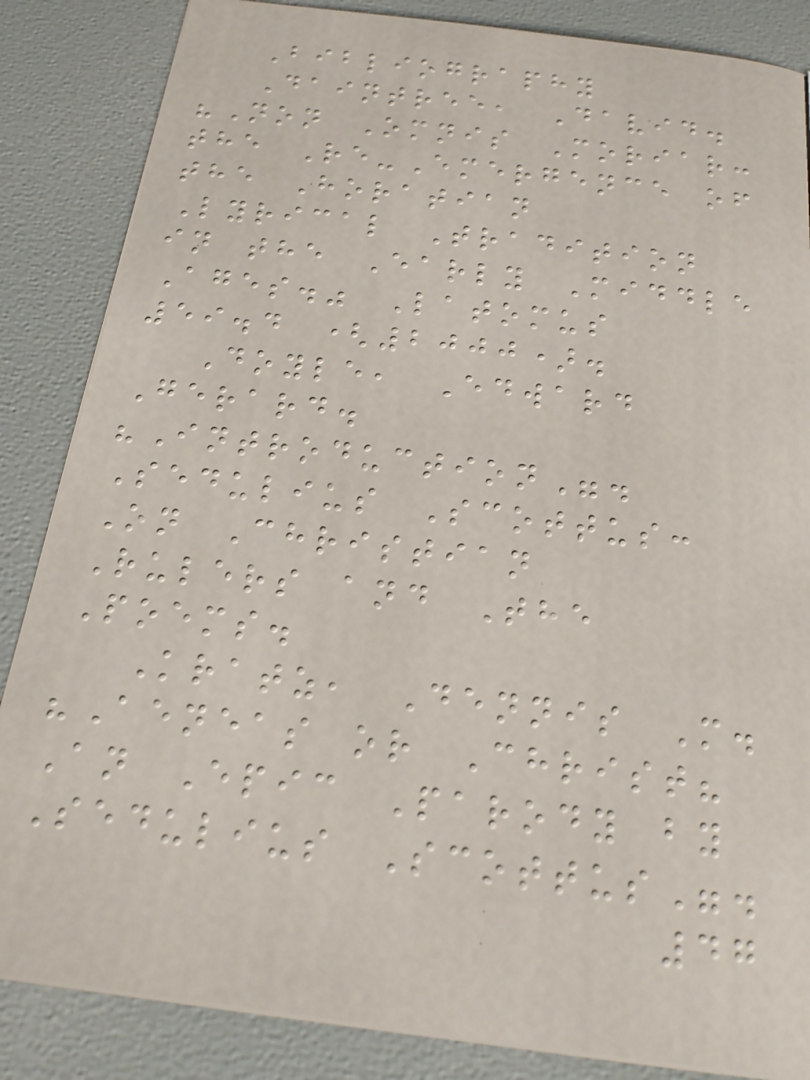Bibliography
Daintree, David.
"Non Omnis Moriar:
the Re-Emergence of
the Horatian
Lyrical Tradition
in the Early Middle
Ages." Latomus
59.4 (2000).
Doyle, Edward
Gerard.
"Introduction".
Sedulius Scottus:
On Christian
Rulers and The
Poems.
Kratz, Dennis M.
"Aeneas or Christ?
An Epic Parody by
Sedulius Scottus".
47
